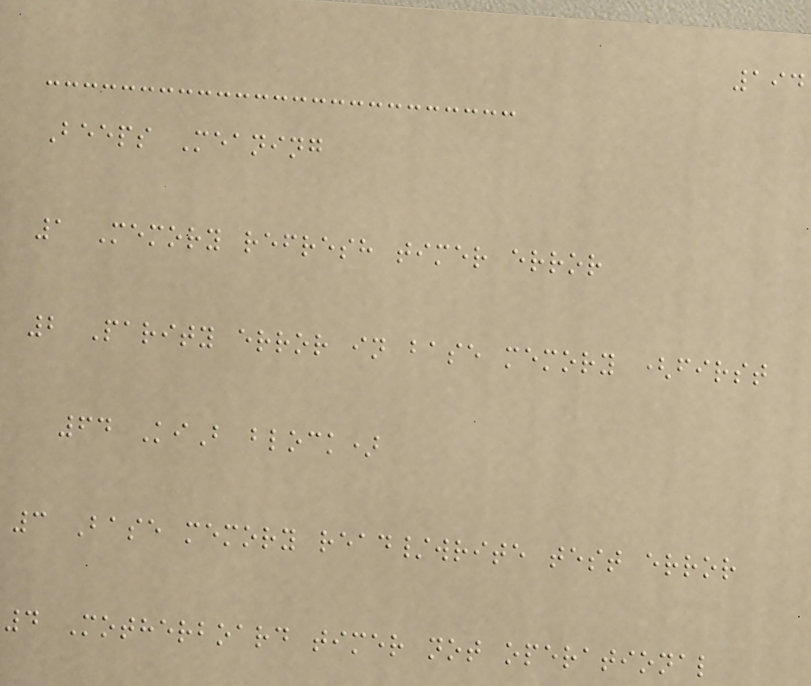194
Beeps Meaning
1 Memory refresh timer error
2 Parity error in base memory (first
64 KiB block)
3 Base memory read/write test error
4 Motherboard timer not operational
